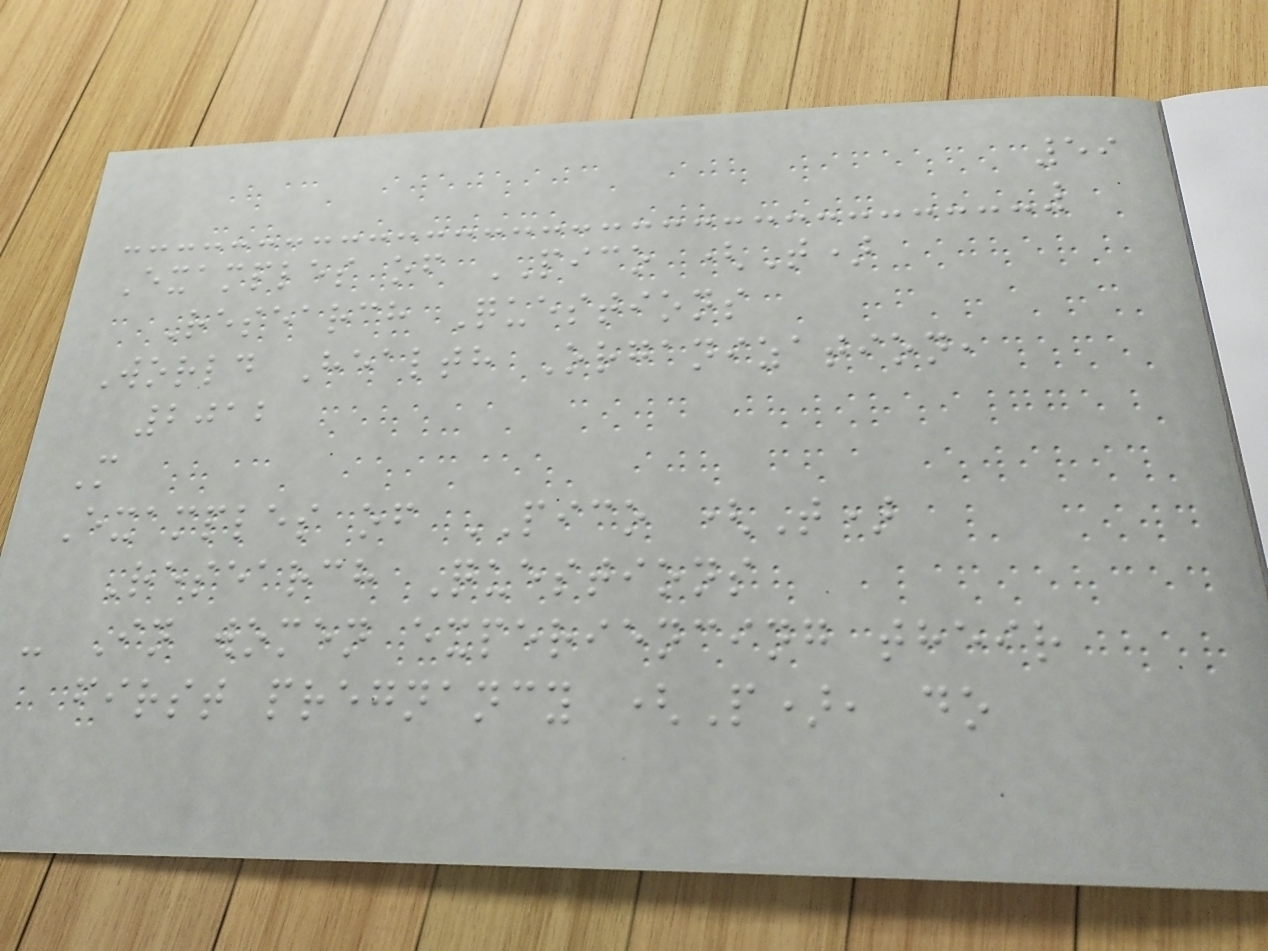59
Examples of PICO (T)
Research Questions
World Health Organization,
2012
M
Examples of PICO (T)
Research Questions
- In women experiencing their
first pregnancy (P), do
